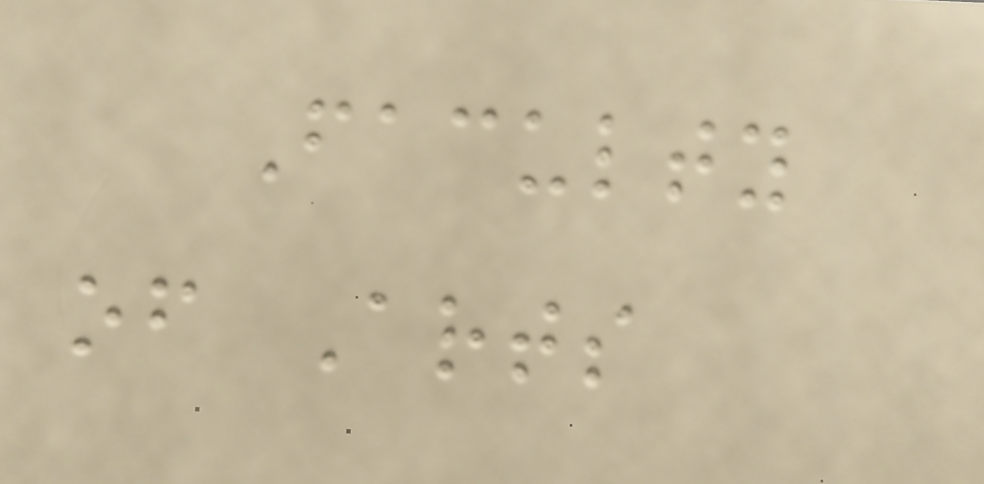Faculty
of Arts
